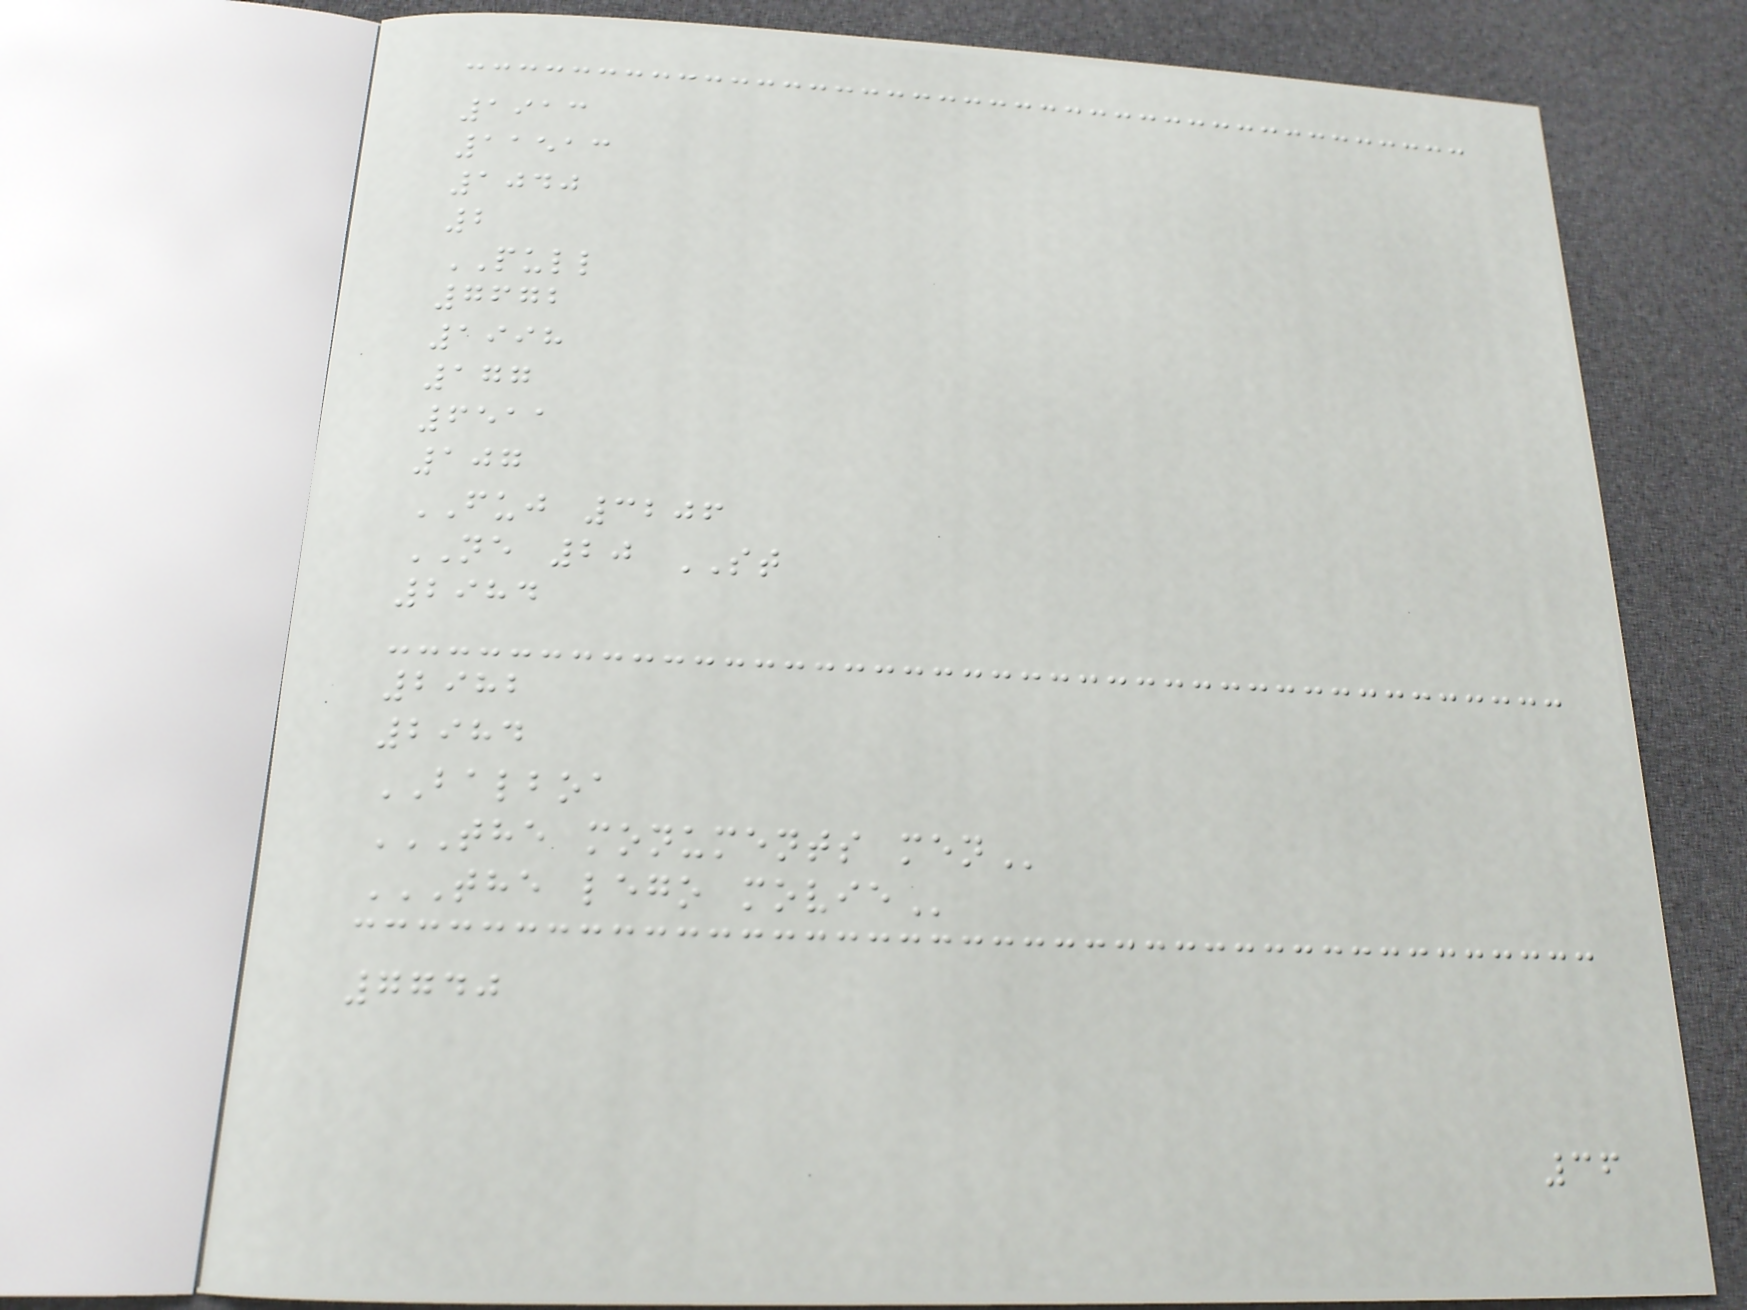1913
11513
1040
2
PULL
7672
1998
177
6511
107
FUJ 3206
NE 20 ST
2984
2982
2984
BALBOA
THE MONUMENTS MEN
THE LEGO MOVIE
7740
36
